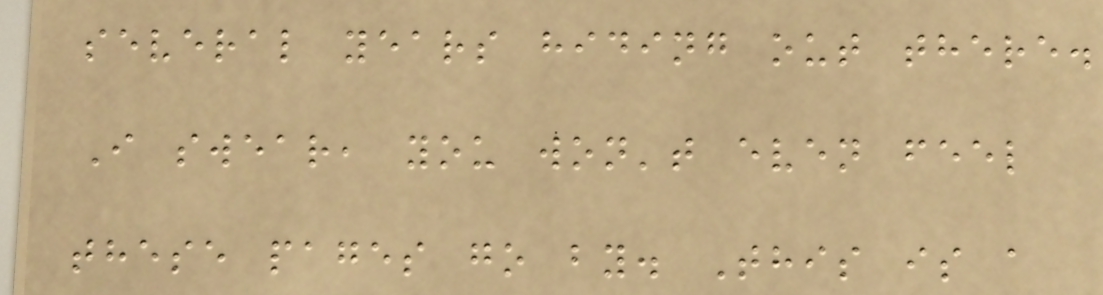several years hiding out there.
I swear, you won't even feel
these pages go by. This is a
